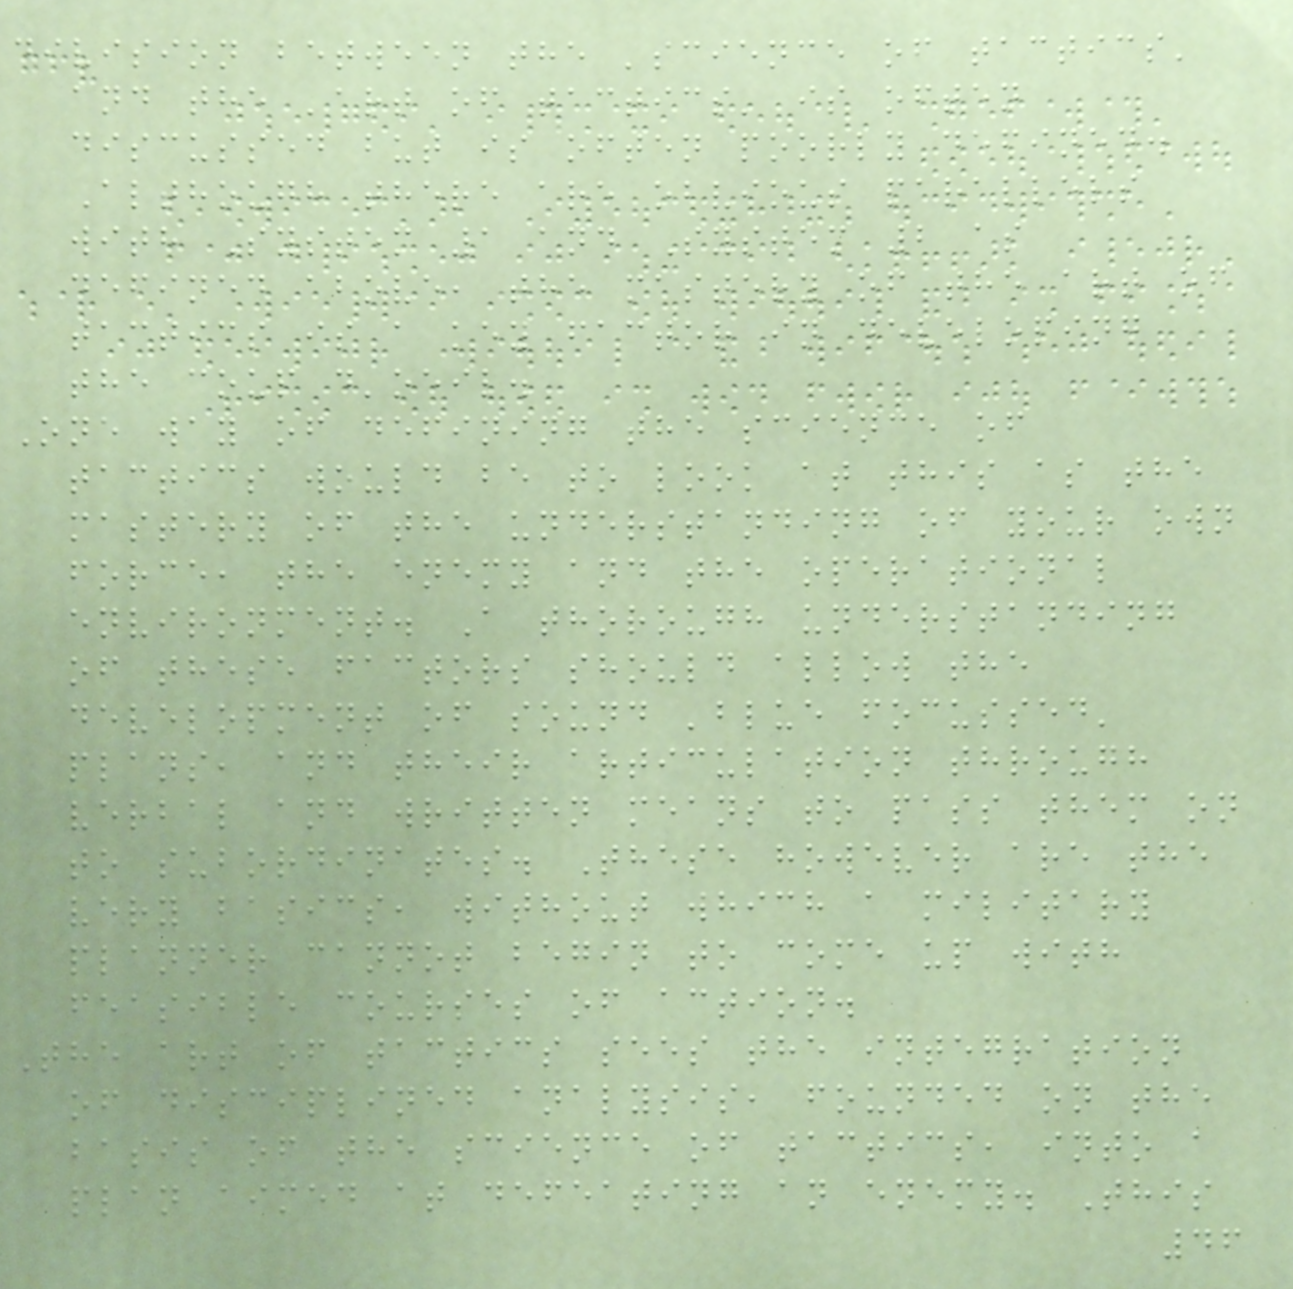division between the 'science of tactics'
and the 'art of tactics' is often
discussed but is often poorly defined.
Although there are obvious parallels
with System 1 and System 2 as
defined above, the mastery of the art of
tactics is a key factor in developing
the coup d'oeil.
One way of defining the science of
tactics would be to look at this as the
mastery of the understanding of your own
force, the enemy and the operational
environment. A thorough understanding
of these factors should allow the
development of sound 'blue focussed'
plans, and their articulation through
verbal and written means to pass them on
to subordinates. These however are the
very basics, without which a military
planner cannot begin to come up with
feasible courses of action.
The art of tactics sees the integration
of disciplined analysis, founded on the
basis of the science of tactics, into a
plan aimed at defeating an enemy. This
46
